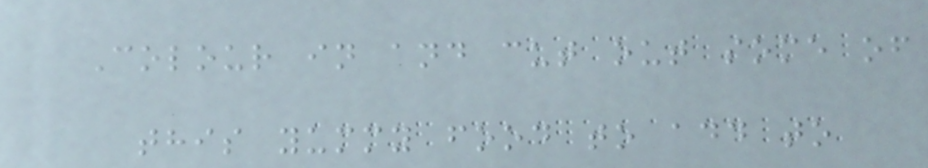Colour in and cut out some of
this yummy food to add to
